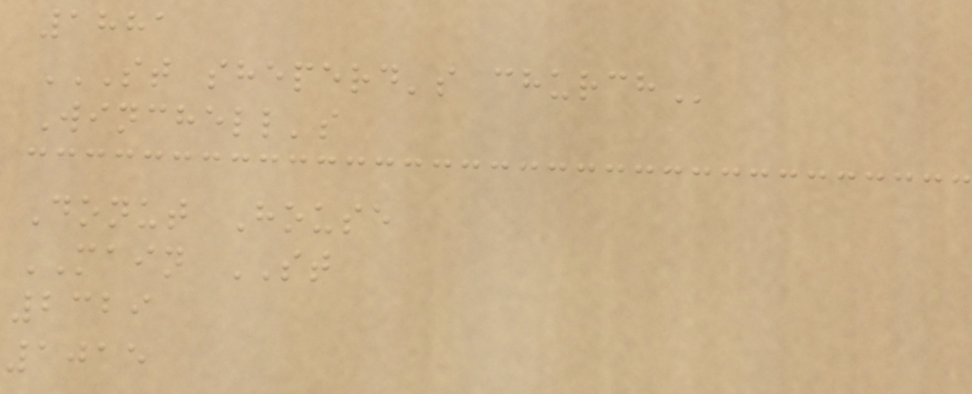1881
ST SHEPERD'S CHURCH
Winchell's
Donut House
MAIN ST
2329
1015
